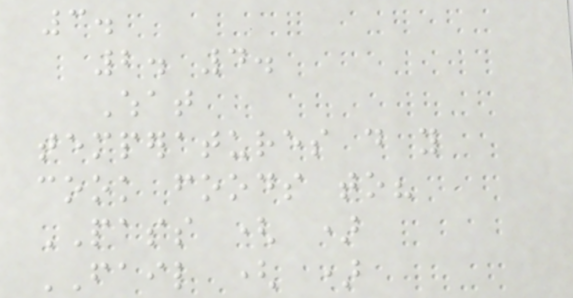3.
2. 4.
What
temperatures do you
cook foods to?
PASS ( )
FAIL ( )
